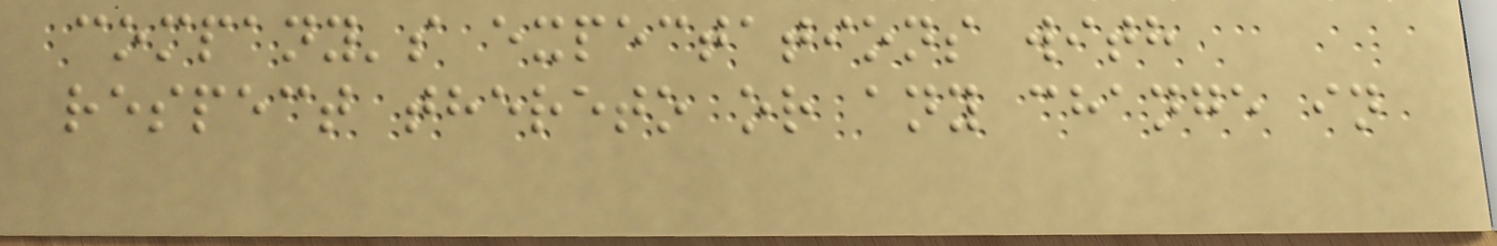company's expectations with
respect thereto or any change in
